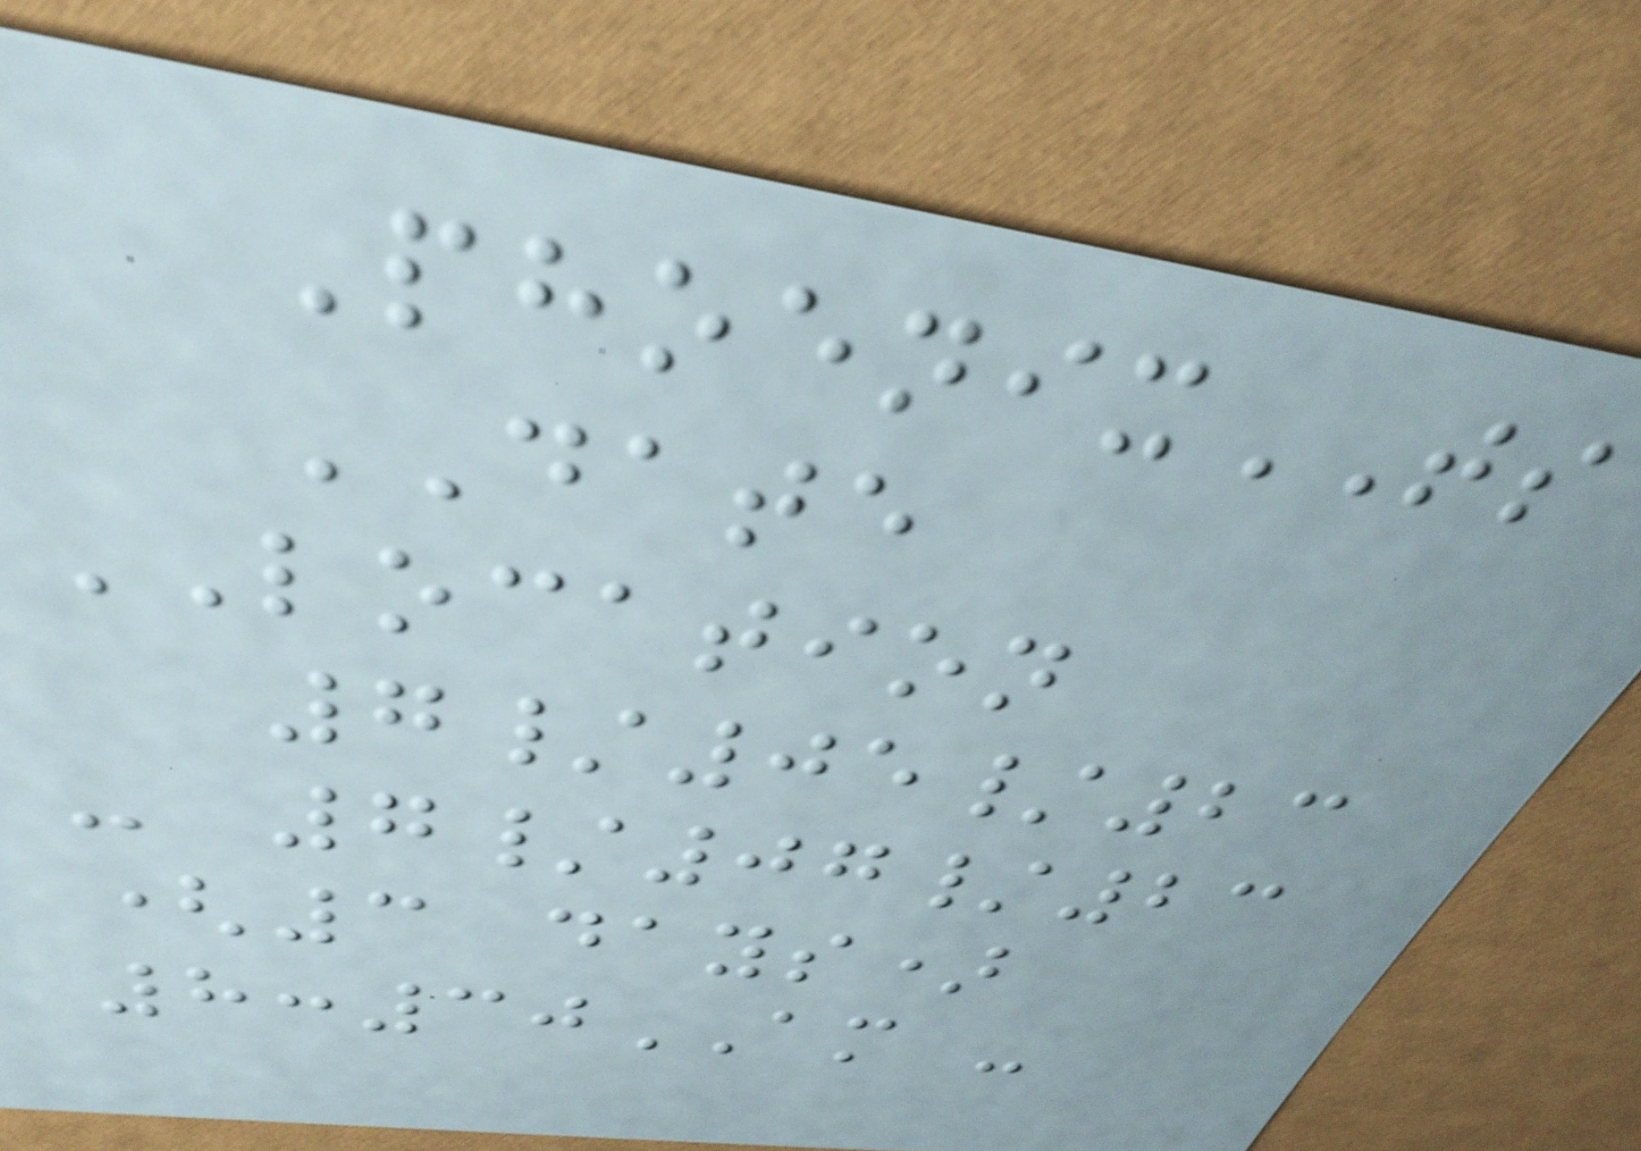PhoenixTS
DATE
LOCATION
7/05/23
- 7/07/23
(3 days)
8:30AM -
